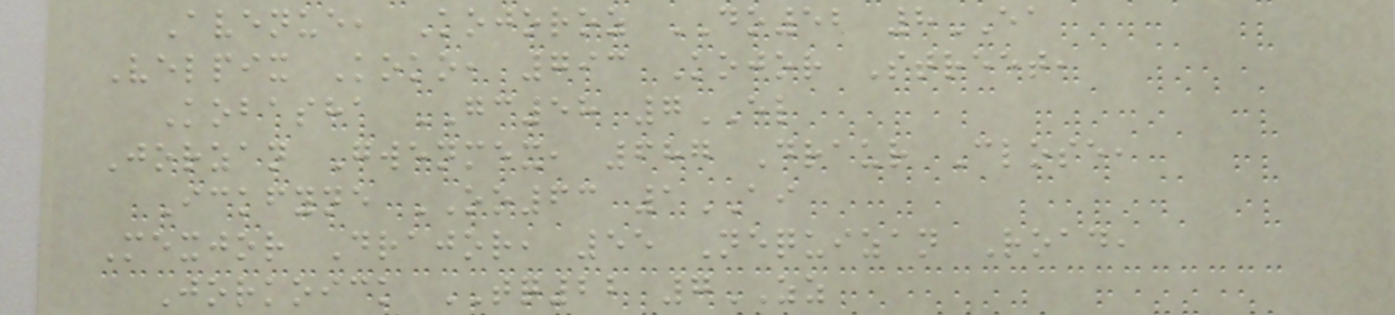Avenue, Kojoroz DO52 8EA
Velpix Koko, 793 Kojor Street,
Kobasha GC58 7EL
Jorzan Gwenmex, 687 Draur Close,
Ickfyne OO63 1AI
Mexjor Drajor, 55 Nequizan Road,
Jorkoick TQ22 7ZZ
